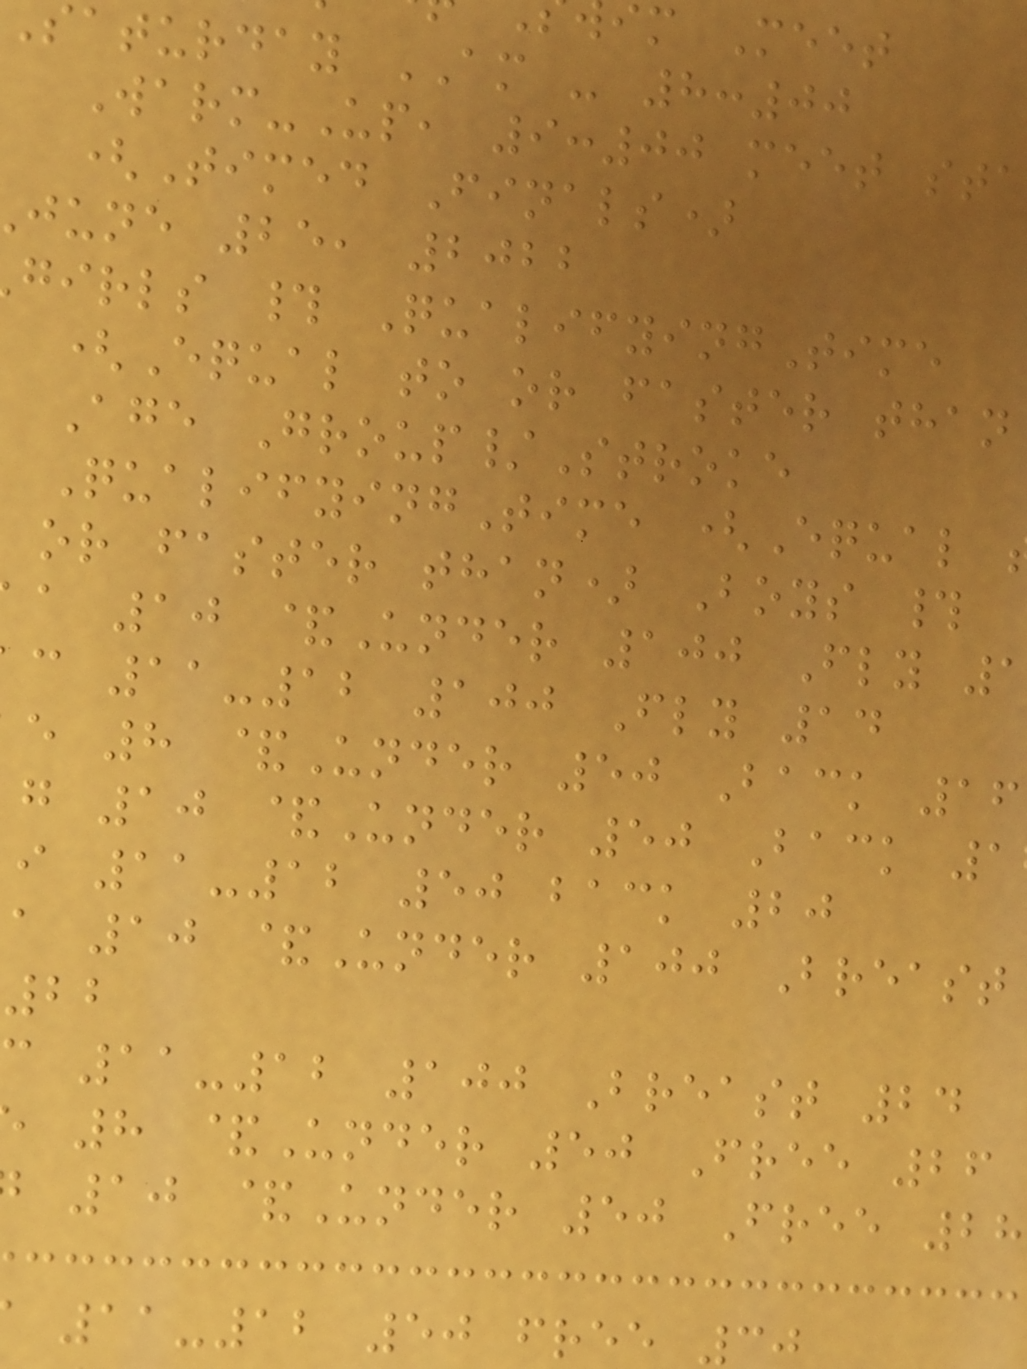m Meet
saturday AM - 8:00
Warm-Up, 9:00 meet sta
(Timed Finals)
june 25, 2022
girls # QualifyingTime
(Equal to or faster than
Age Group/Stroke
QualifyingTime (Equal
or faster than) Boys #
a 10 &Under 100 Fly
c 11-12 100 Fly 14
e 8 &Under 50 Back 16
g 10 &Under 50 Back 1
i 11-12 50 back 20
a 10 &Under 100 Breast
22
11-12 100 Breast 24
8 &Under 50 Free 26
10 &Under 50 Free 28
11-12 50 free 3
